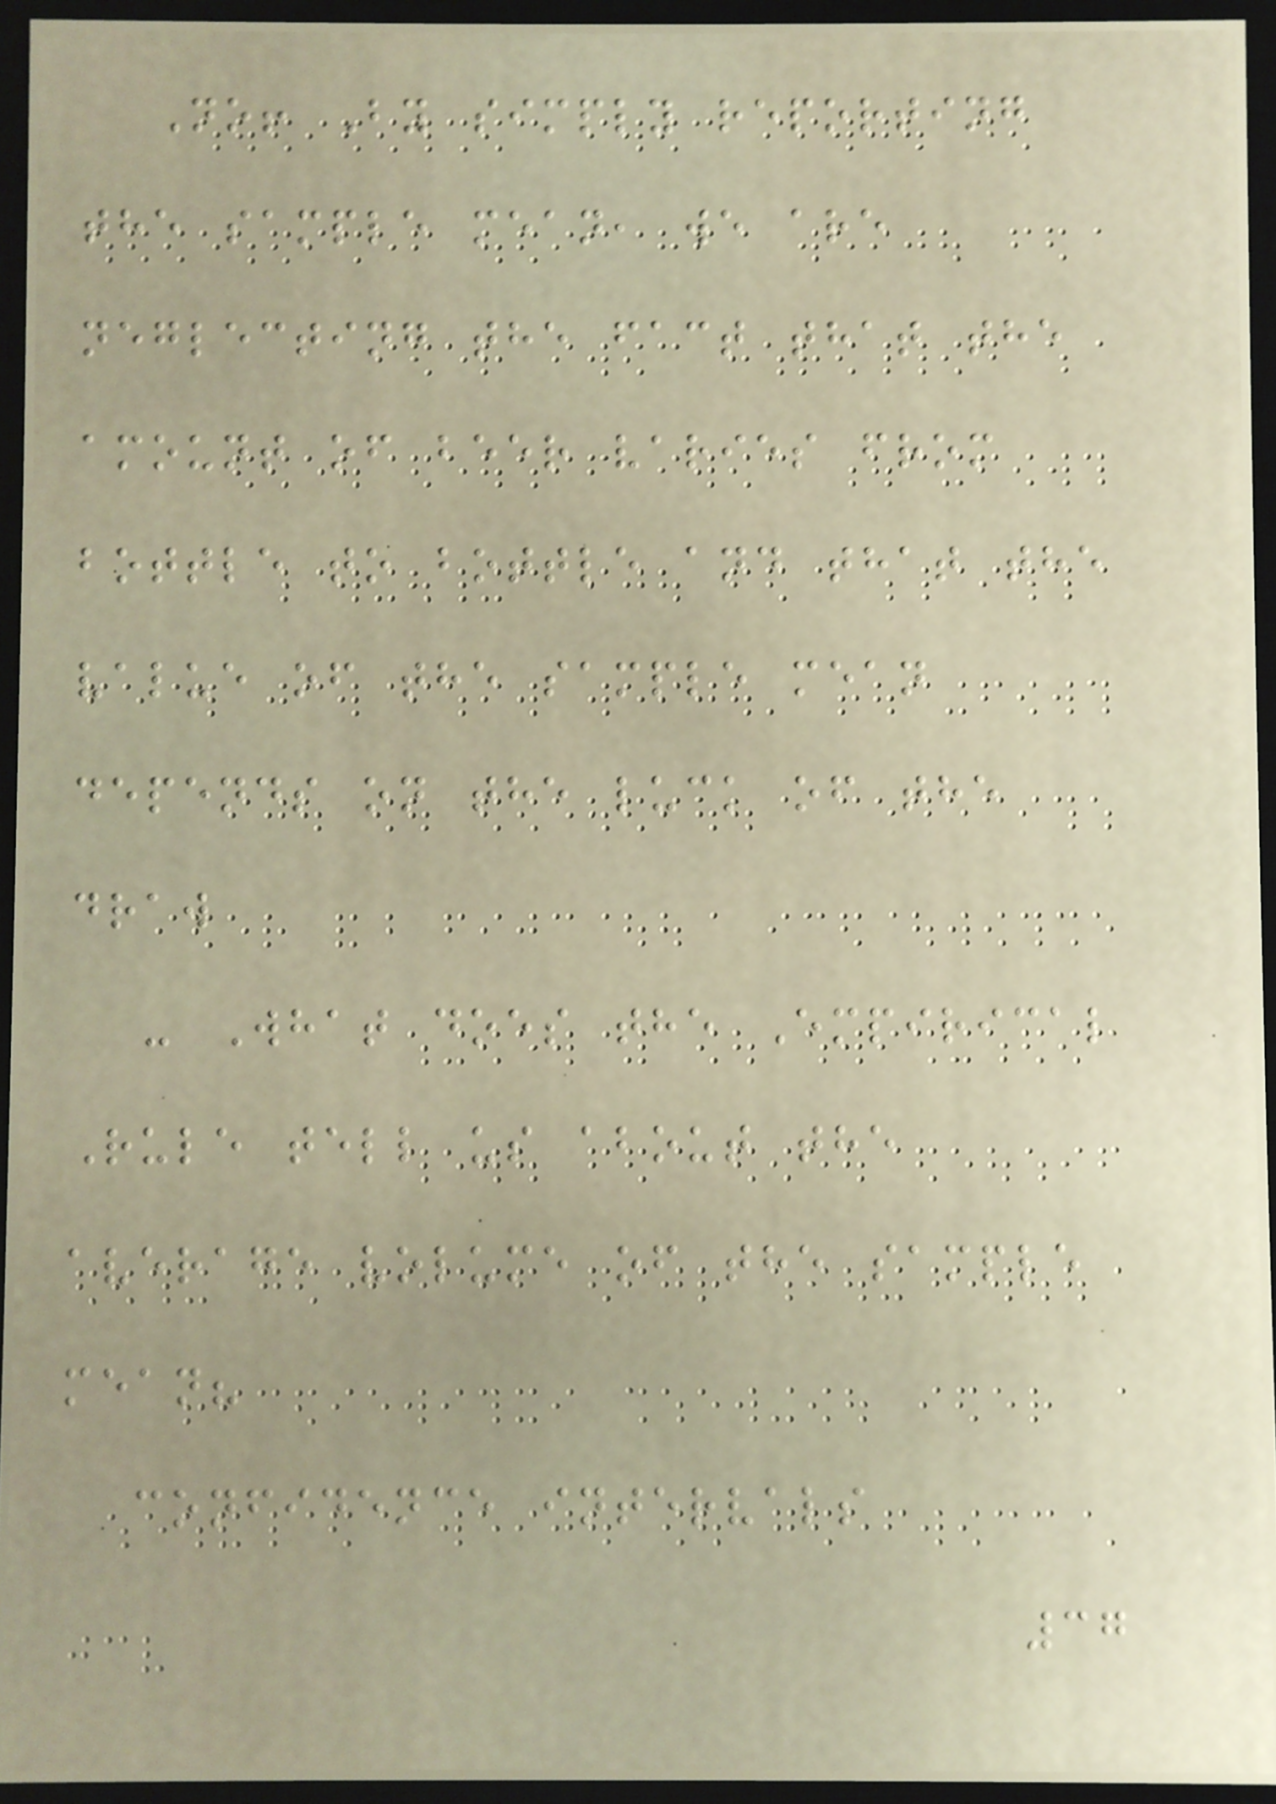No! By simply reporting
the sample mean, we are
neglecting the fact that the
amount of beer varies from
bottle to bottle and that the
value of the sample mean
depends on the luck of the
draw
- What does the Empirical
Rule tell us about the
average volume of the sample
mean?
confidence intervals
37
